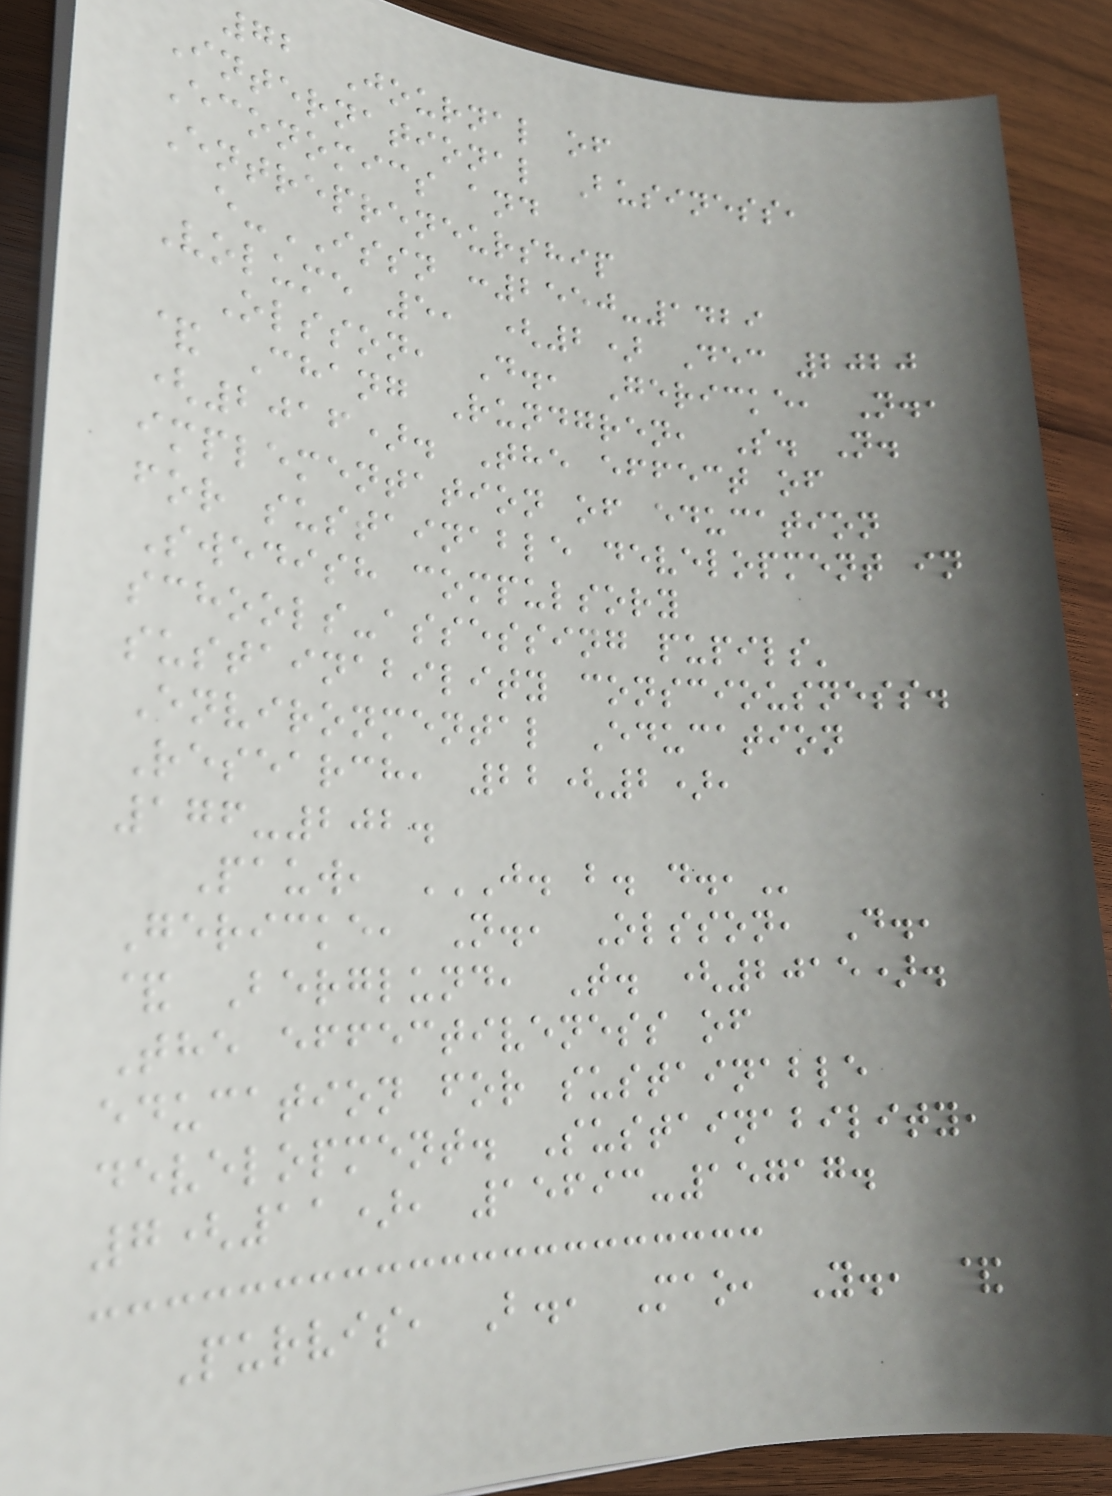72 Journal of
International Business,
Economics and
Entrepreneurship
e-ISSN :2550-1429
Volume 5, (2) Dec 2020
Olsson, D., Gericke, N.,
& Chang Rundgren, S. N.
(2016). The effect of
implementation of education
for sustainable development in
Swedish compulsory
schools-assessing pupils'
sustainability consciousness.
Environmental Education
Research, 22(2),
176-202.
Pauw, J. B. D.,
Gericke, N., Olsson, D.,
& Berglund, T. (2015).
The effectiveness of
education for sustainable
development. Sustainability,
7(11), 15693-15717.
Purvis, B., Mao, Y., &
